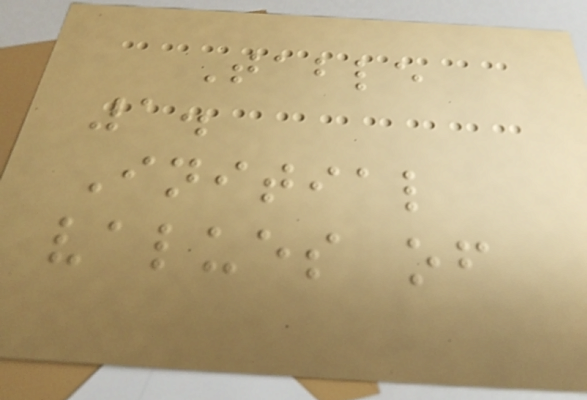Table
1.
Initial
values of
